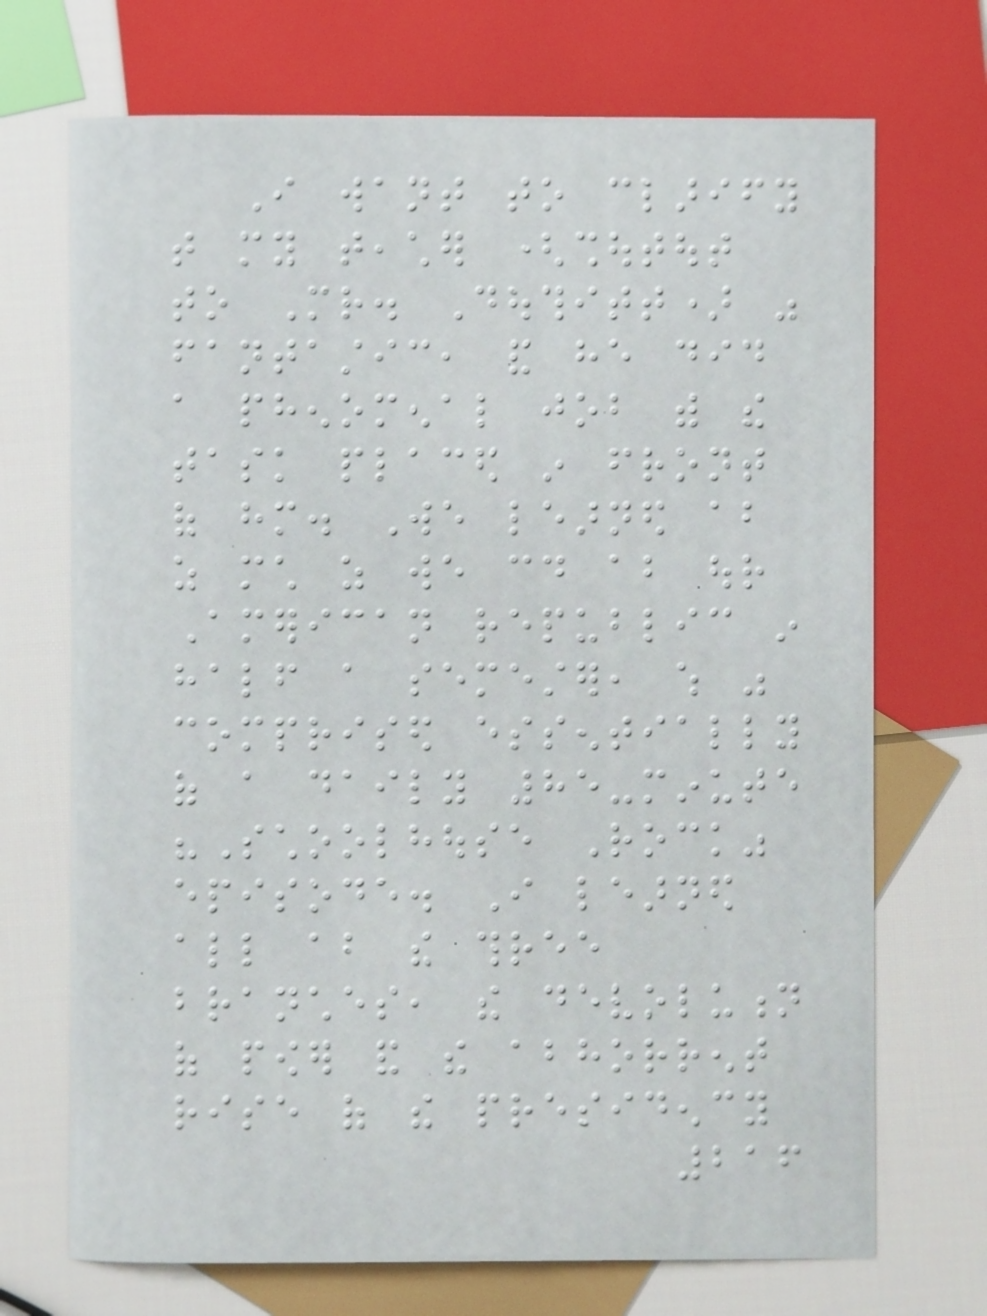I want to clarify
that my teacher (shoutout
to Mr. Douthitt) was
fantastic, and he did
a phenomenal job with the
task placed in front
of him. We learned about
as much as we could about our
American republic in
half a semester, which was
comprised essentially
of a daily 85-minute
"Schoolhouse Rock"
episode. I learned
all about the three
branches, the devolution
of power and the abhorrent
rise of the presidency
216
